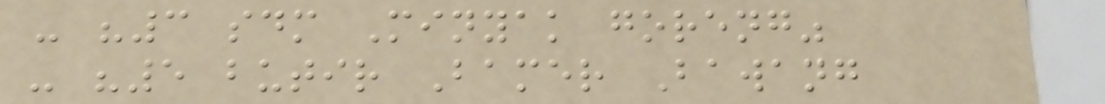- "3 sdm Minyak goreng"
- "5 butir Bamer Bawang
